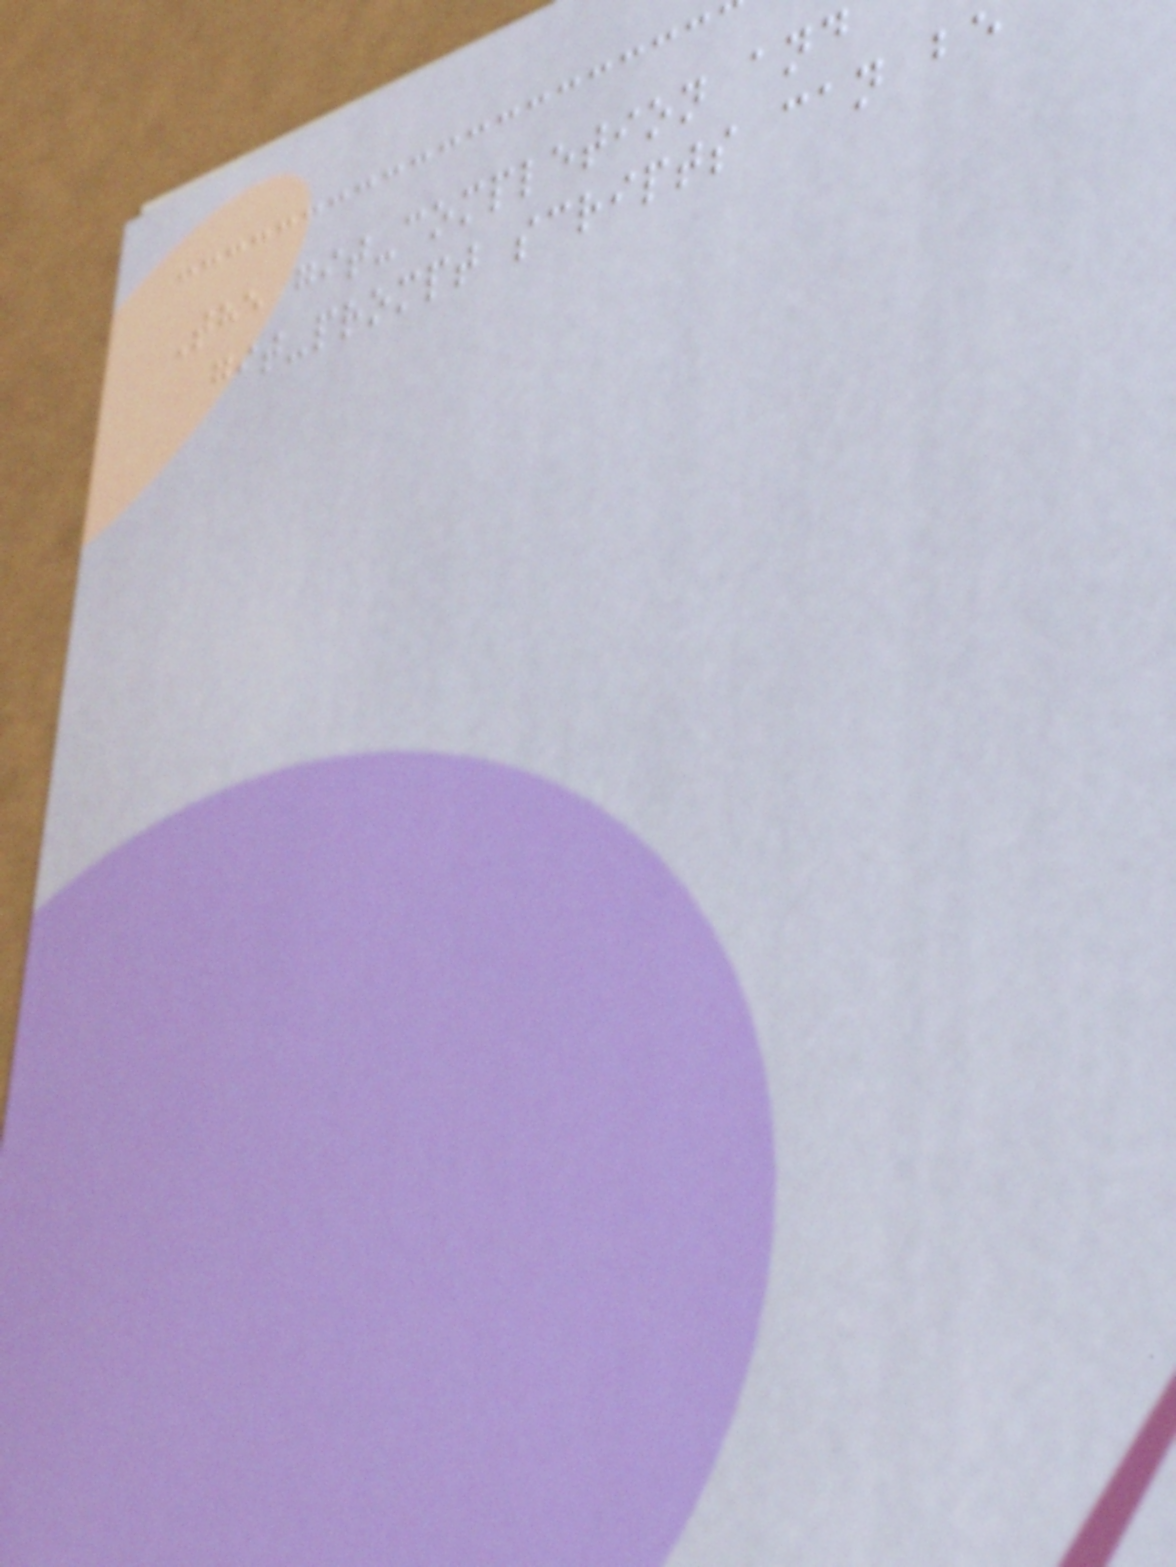The git-completion and
git-prompt scripts can be
